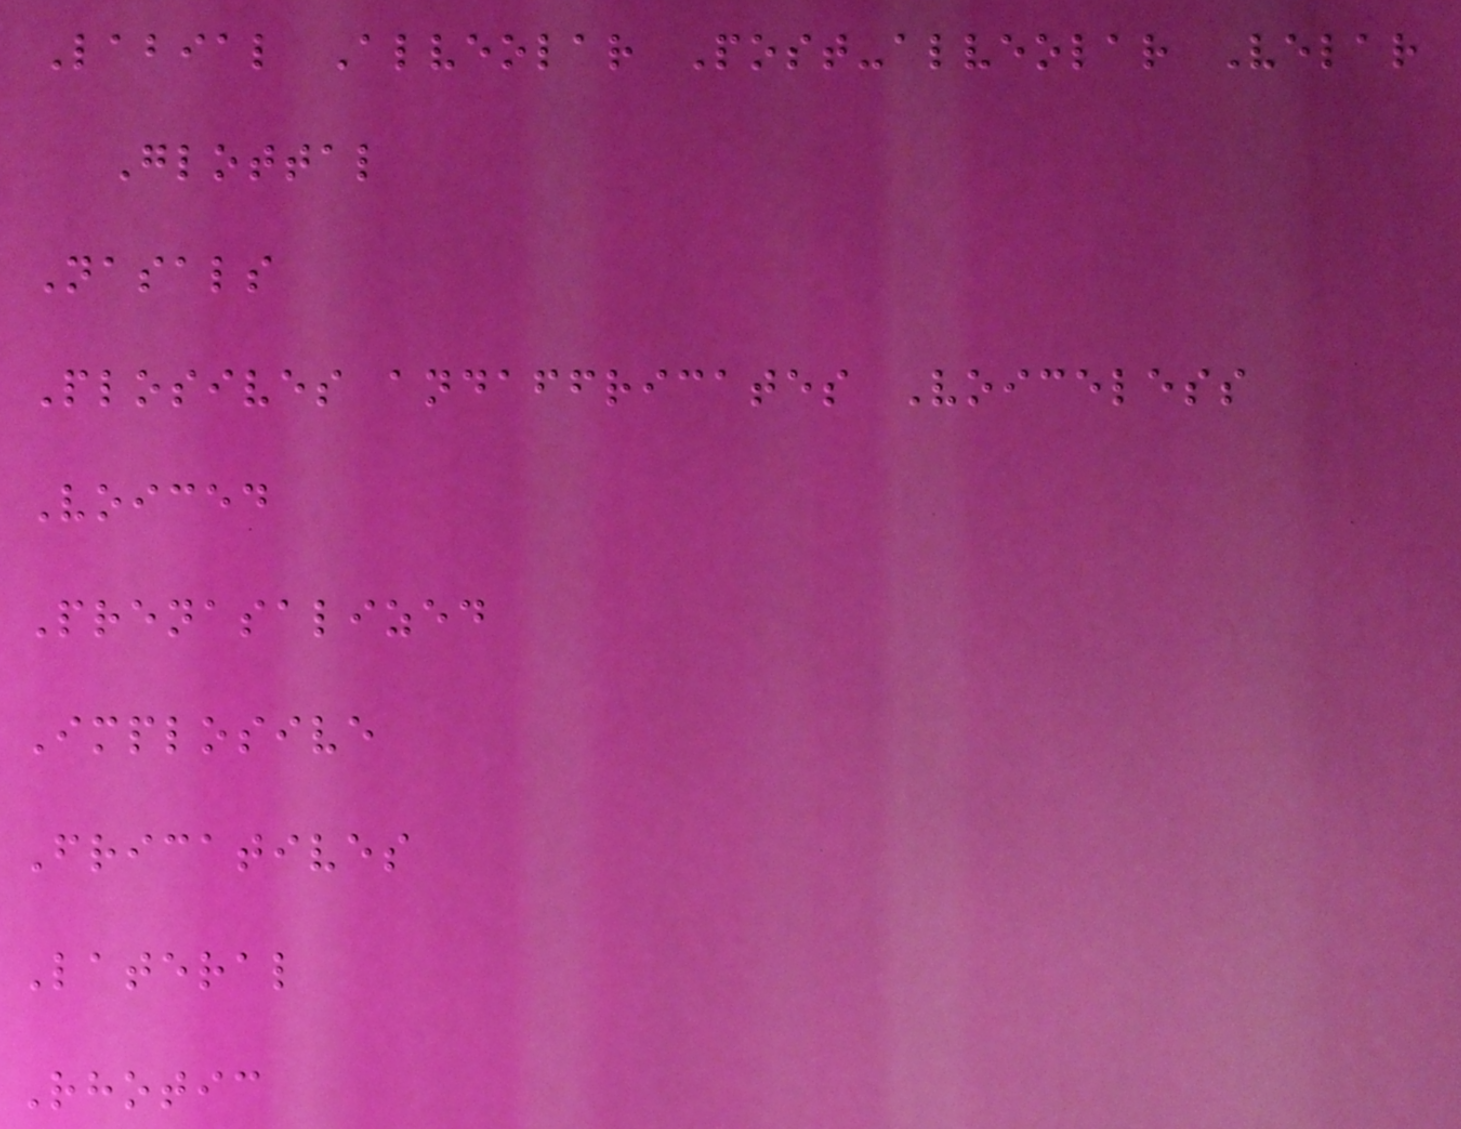Labial Alveolar Post-alveolar Velar
Glottal
Nasals
Plosives andaffricates Voiceless
Voiced
Prenasalized
Implosive
Fricatives
Lateral
Rhotic
